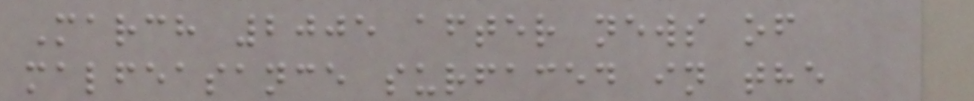March 2005 after news of
malfeasance surfaced in the
